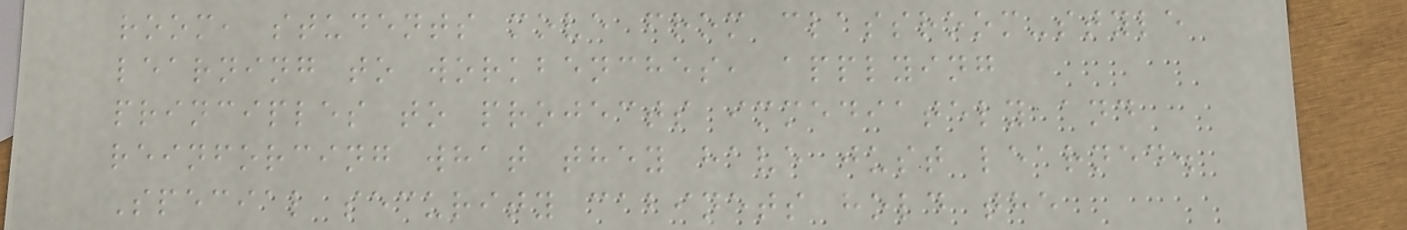room, students move from classroom-style
learning to workbenches, applying
principles to projects immediately and
reinforcing what they have just learned.
Special security cabinets hold the
